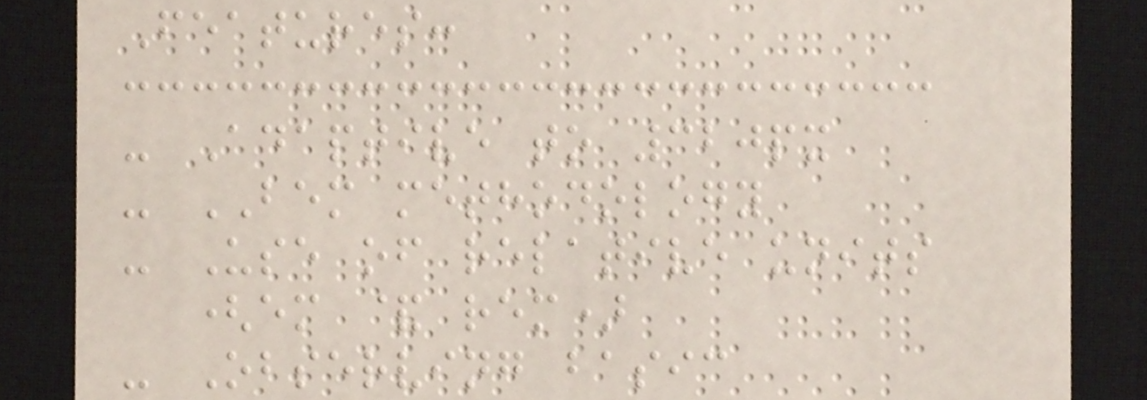Features:
- Adaptive to 320px
- BEM methodology
- Use of relative units
(em & rem)
- Observing basic
